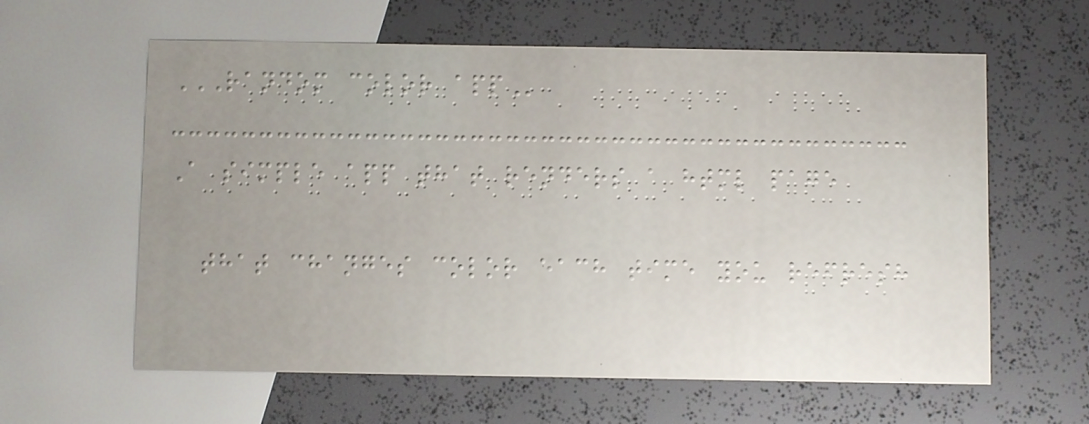RANDOM COLOR APP
A simple app that renders a html page
that changes color each time you refresh
